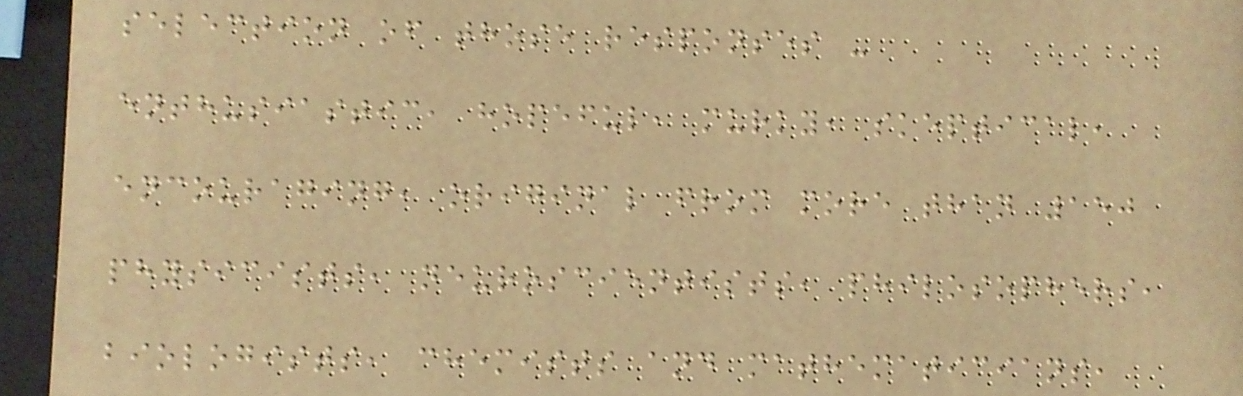selection of those responses -
enthusiastic, hopeful, murky, skeptical,
encouraging, original from more than 150
physicists, neuroscientists, philosophers,
biologists, chemists and mathematicians,
